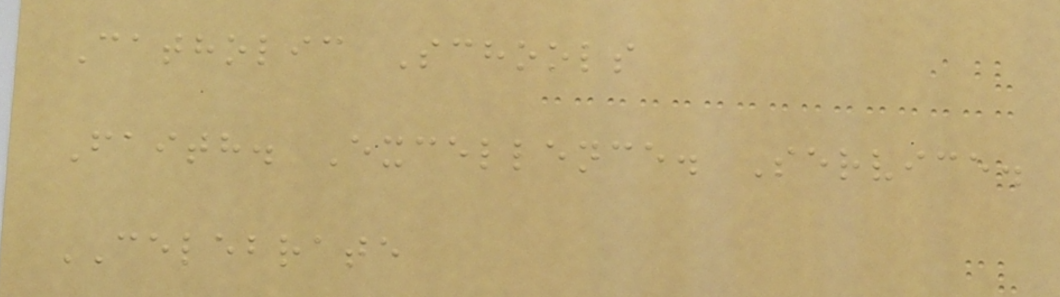Catholic Schools
Faith. Excellence. Service.
CELEBRATE
